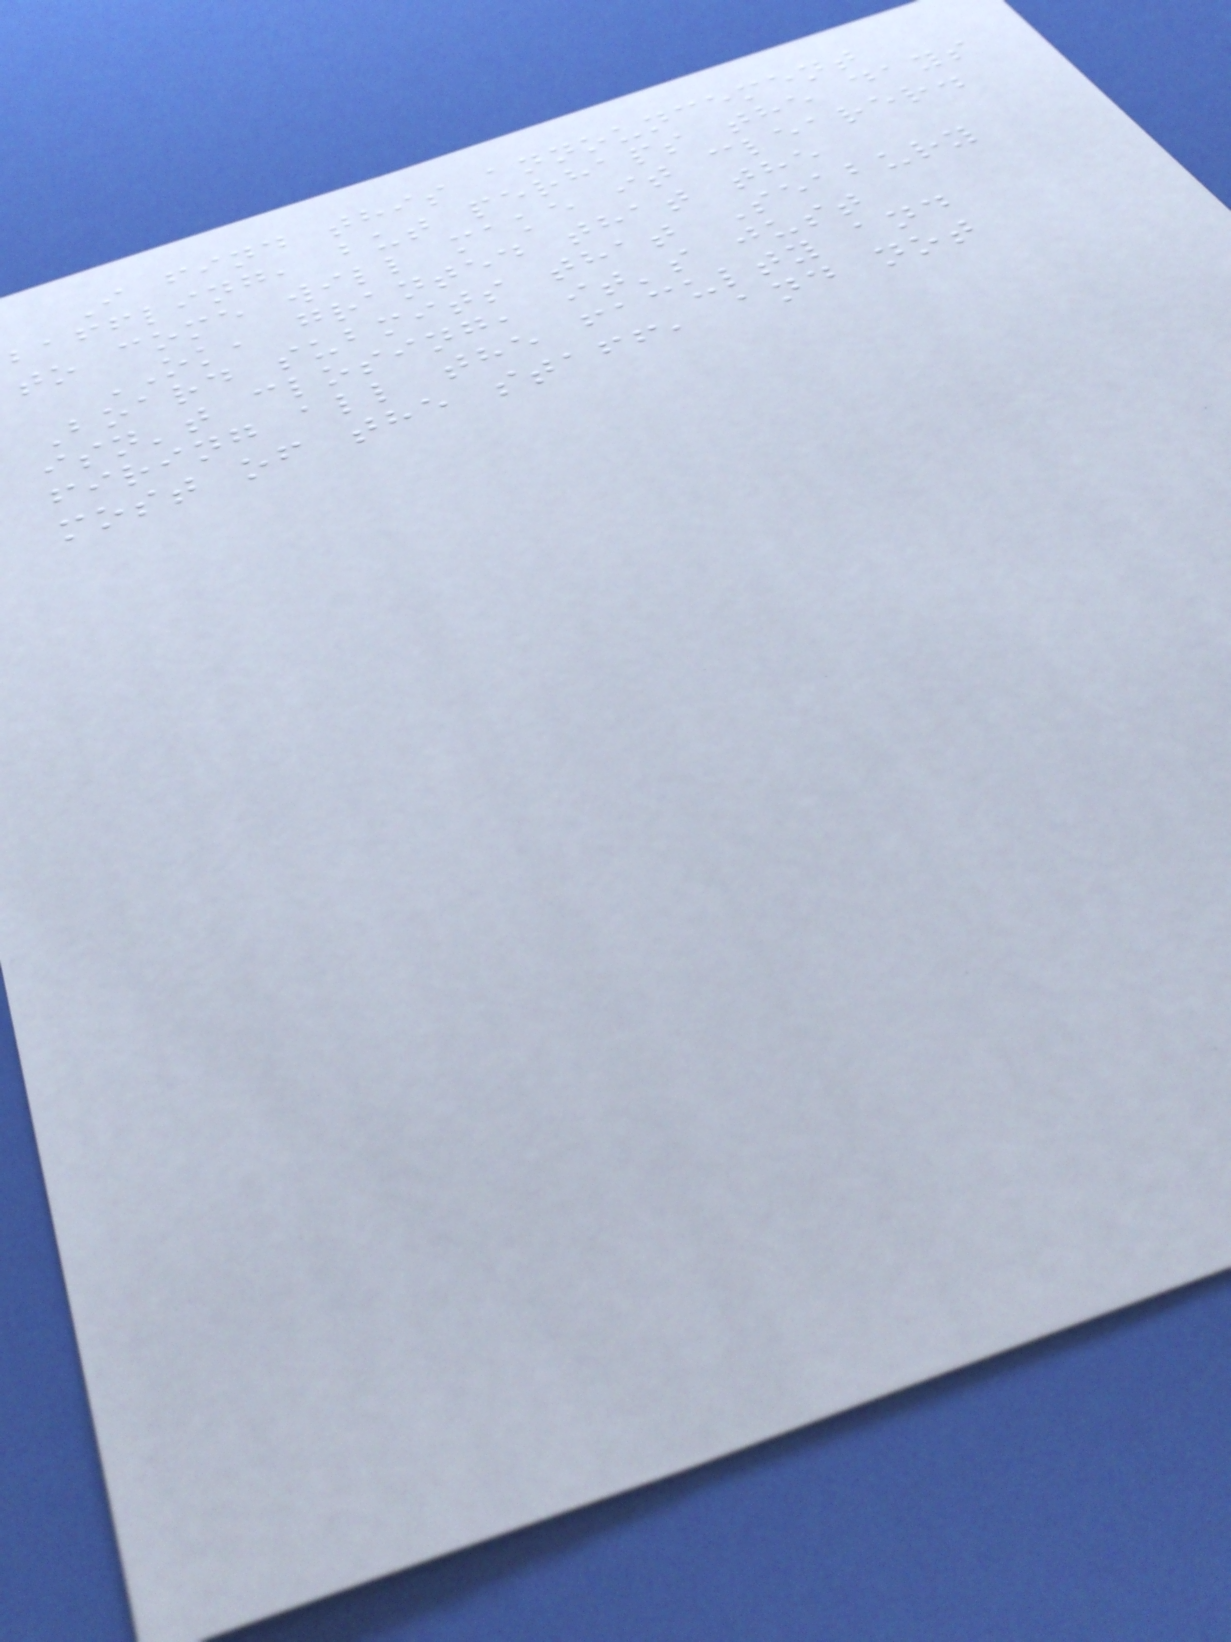I find this announcement
baffling, but perhaps the days
to come will make it clearer.
OK, granted that the
Board submits that Seabury
isn't closing, it's just
firing all the faculty and
most of the staff, and not
